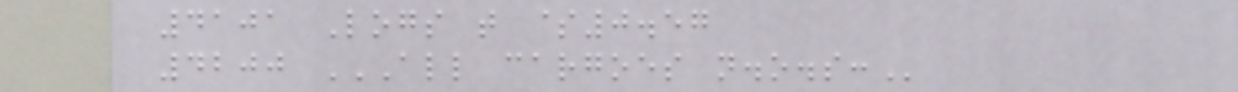4101 Logs t $0.57
4200 ALL CARGOES N.O.S:
